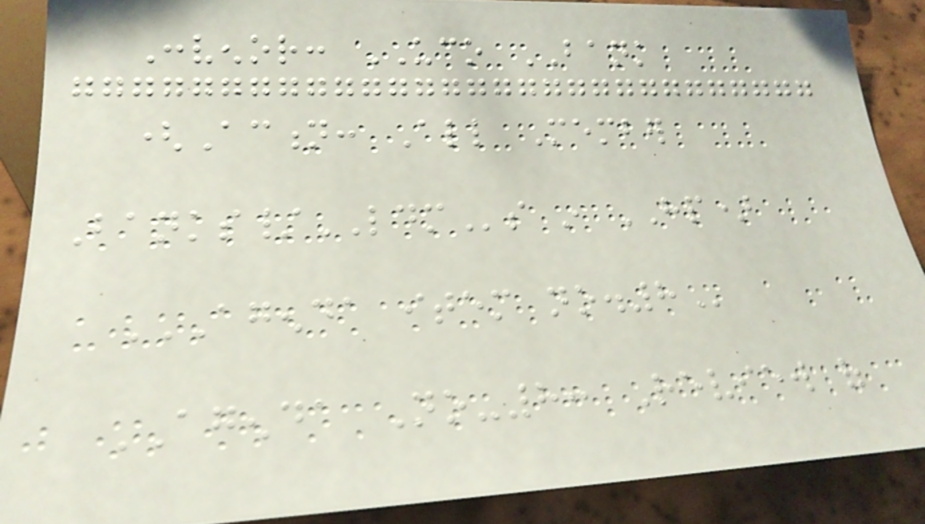Convenor: UCO BANK
(Action: All Member
Banks/LDMs in HP)
AGENDA ITEM NO.8
AGENDA No-8: Review of
